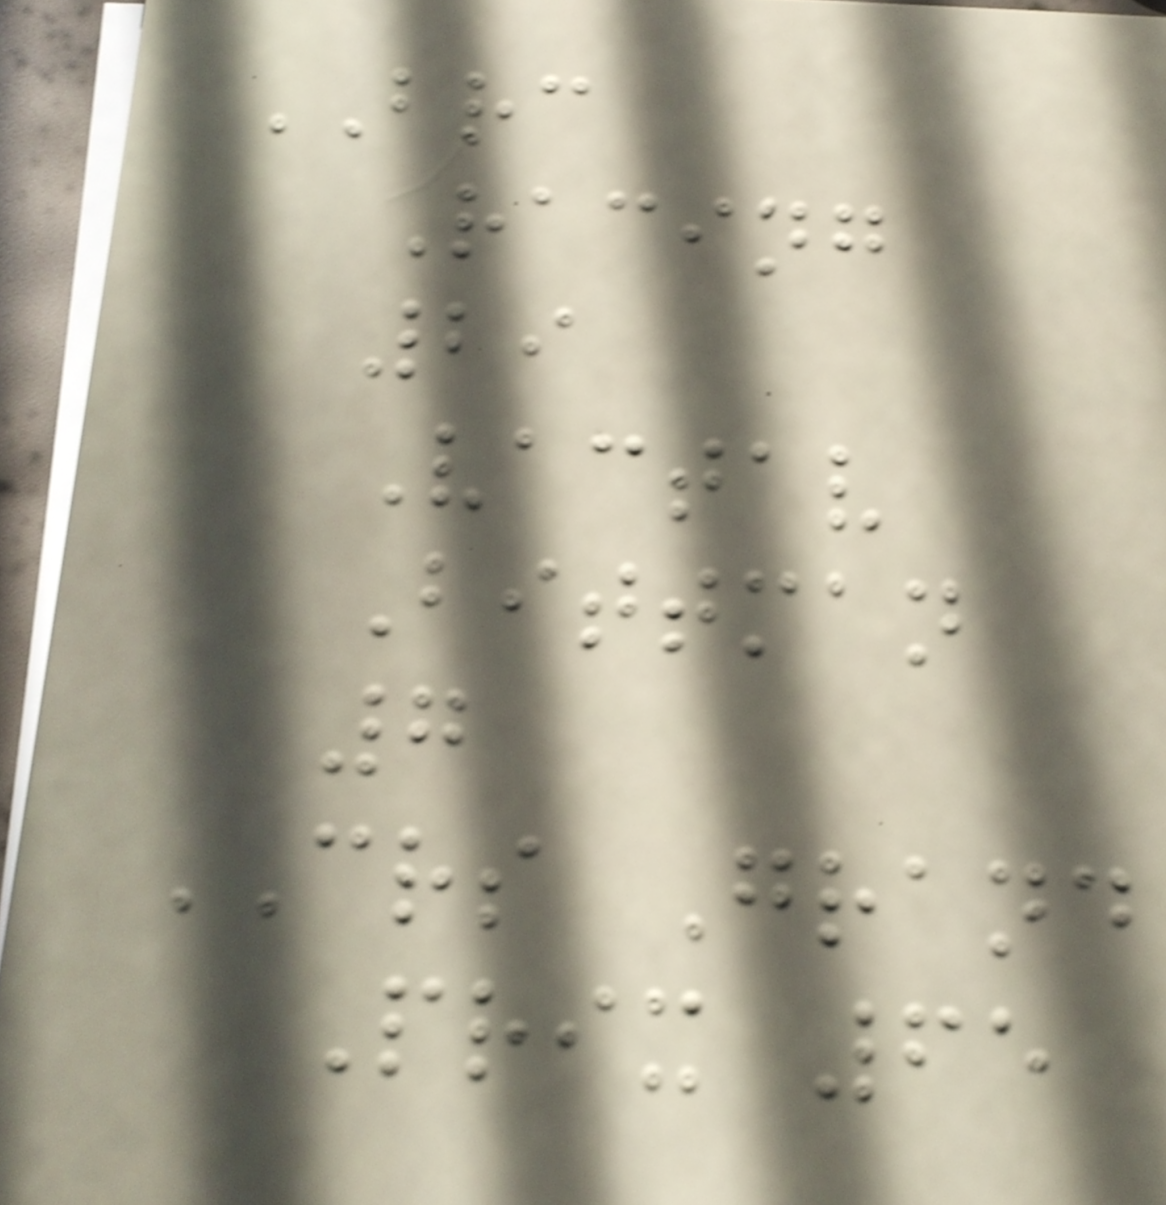BRC
Racing
29
Vactav
Bittman
7
CRS Grand
Prix 65
